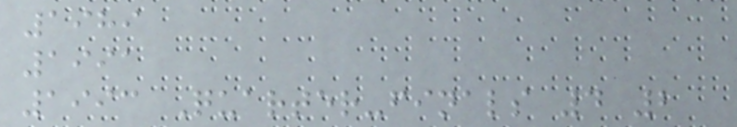1989
1991
1993 Quarter-finals 4 2
